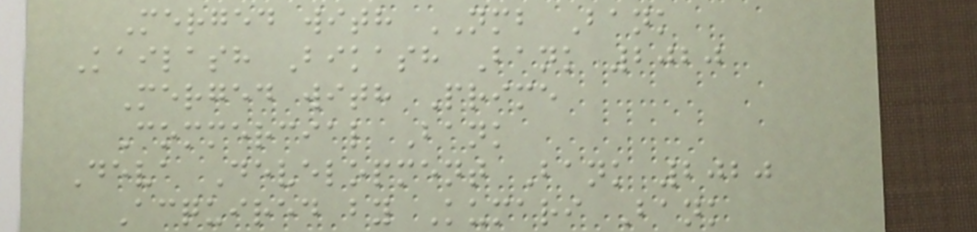Merged with NMB Bank
Kailash Bikash Bank 2020
Merged with Prime
Commercial Bank
Deva Development Bank 2020
Acquired by Kumari Bank
